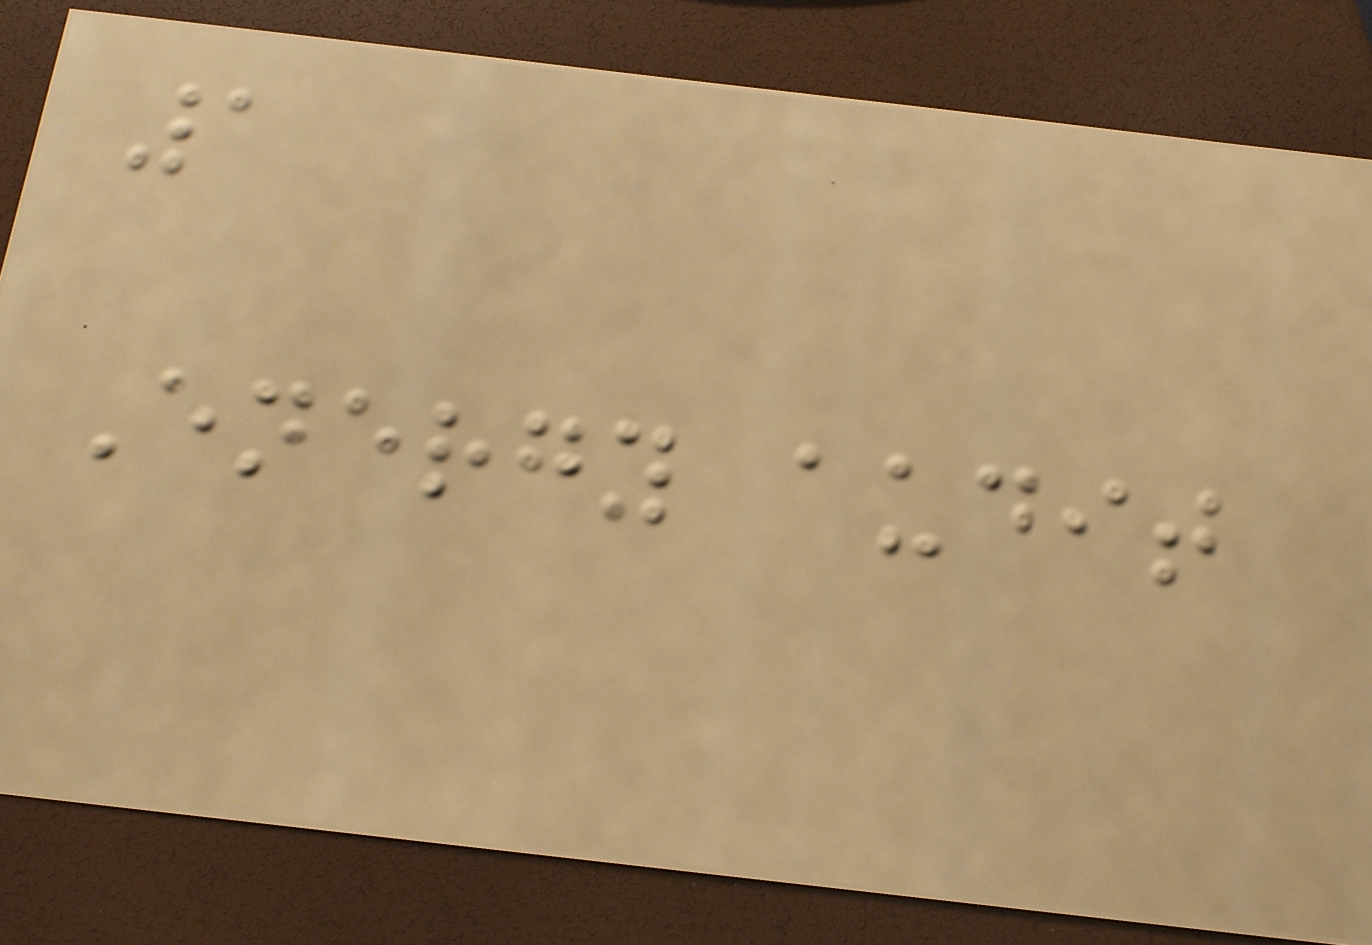1
Energy audit
